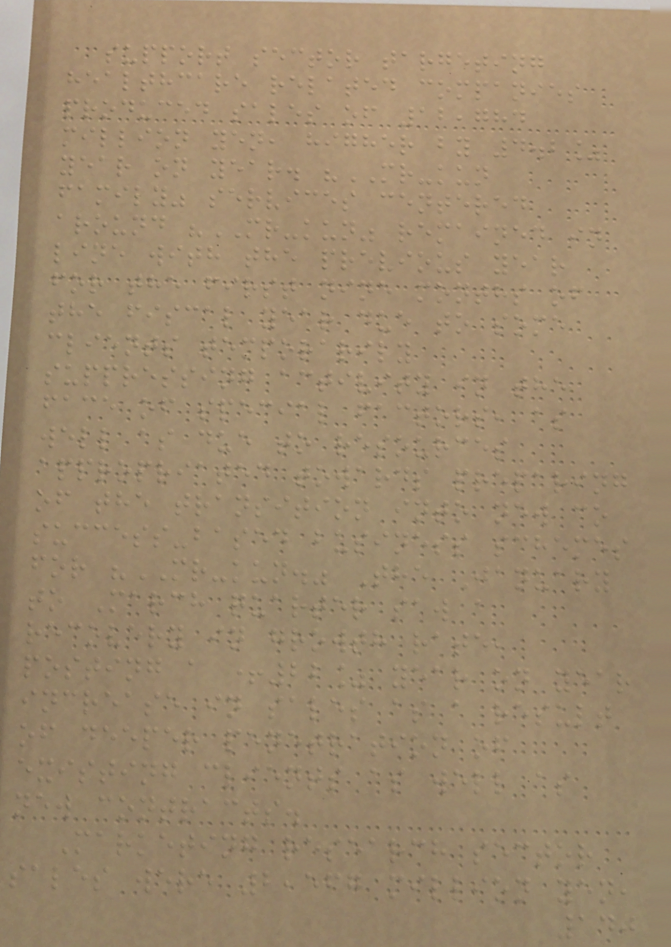support sector targeting
healthcare related companies
produced sales of 12,784
million yen, higher by 4.2%
year on year. "MR-kun
family" services centered
around "MR-kun" remained in
line with the previous year
for the first nine months of
the fiscal year due to some
clients temporarily
suppressing activity in the
face of special factors, as
well as due to resources
appropriated towards preparing
of the transition into new co
success-based business schemes
for "MR-kun." The January
to March quarter saw a
recovery in growth rate,
posting a +22% year on year
increase in sales as a result
of deeper penetration of
existing clients as well as
new contracts.
Marketing research sector
sales were 2,567 million yen,
140
